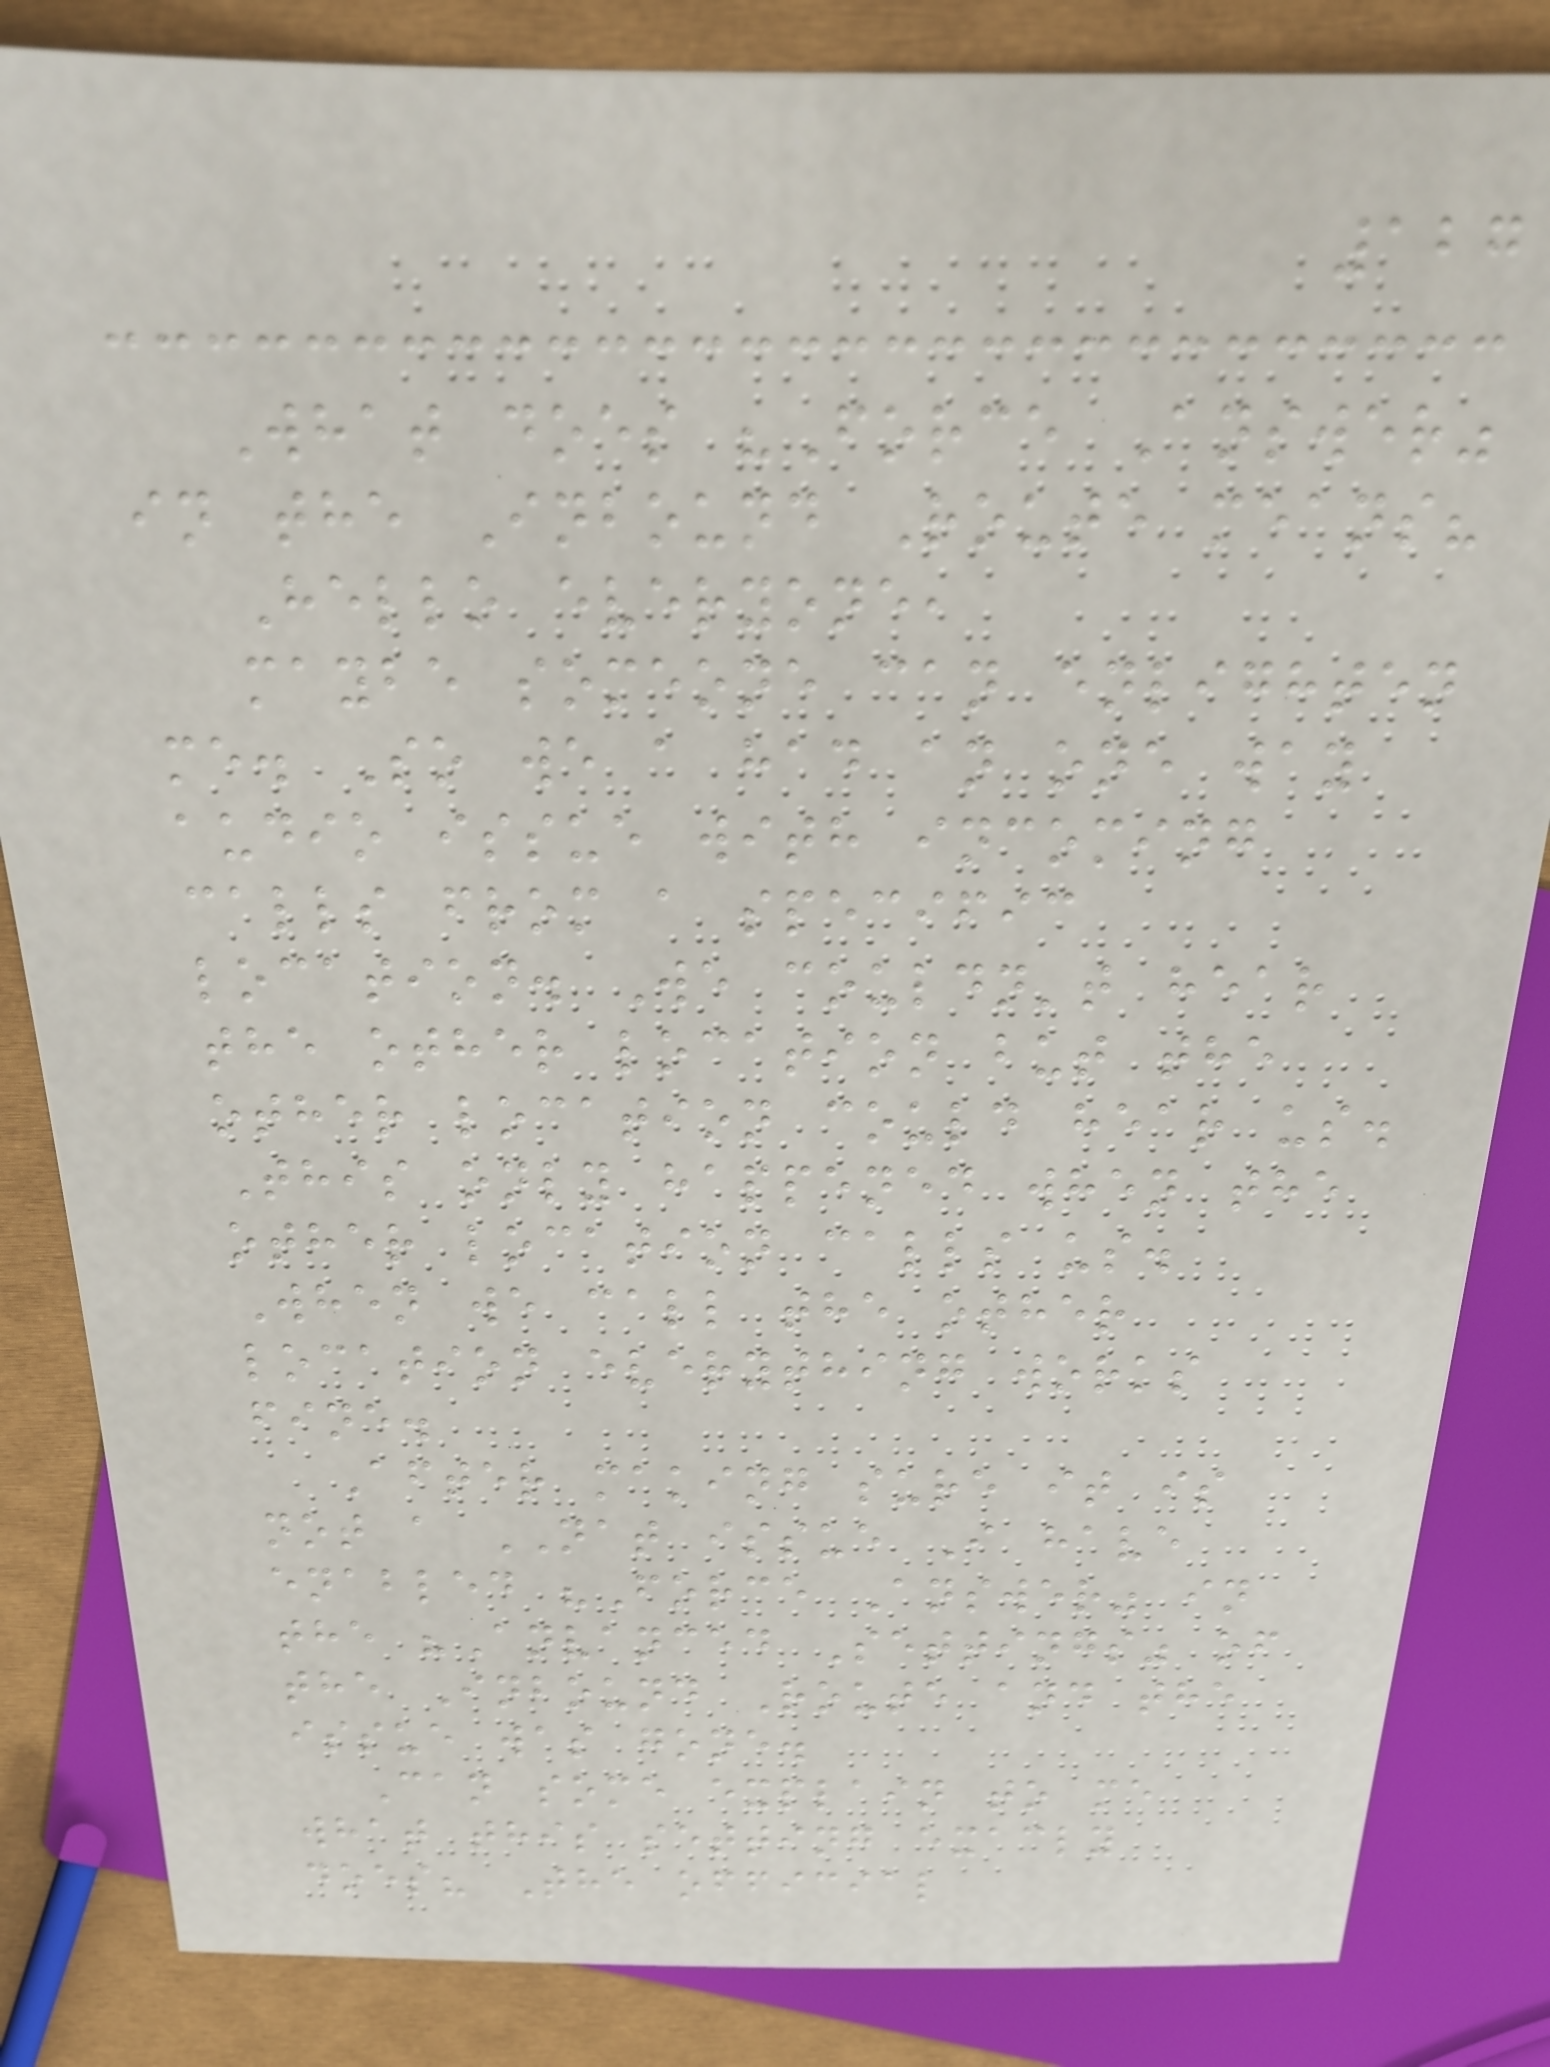127
What does "Force Answer"
in the Inbound Route means?
Hello everyone,
maybe someone can enlighten
me. So we a had an one way
audio issue with incoming
calls from a specific
location. We couldn't hear
the other location but the
other location could hear us.
This only happened when the
other location calls us.
When we call the other
location everything works
fine.
After making sure it is
not a NAT issue I have
enabled "Force Answer" in
the "Anvanced Settings" of
the Inbound Route and the
issue was gone.
Can some explain to me
what this setting exacly
does? The official
